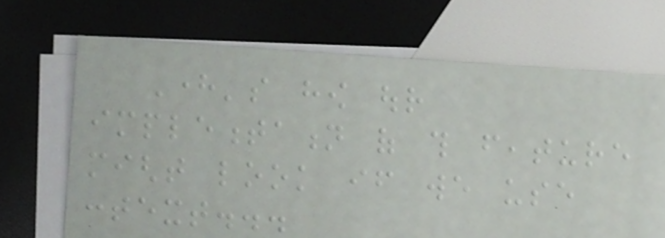Here's how our
implementation of this feature
might look if we use
context...
